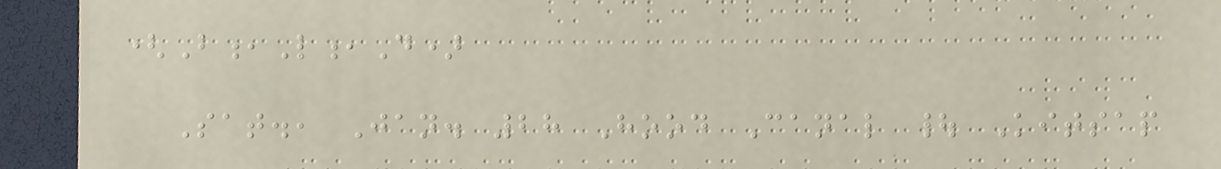(B,L,D)
Sat., Jan. 28 Hood Canal | Kitsap
